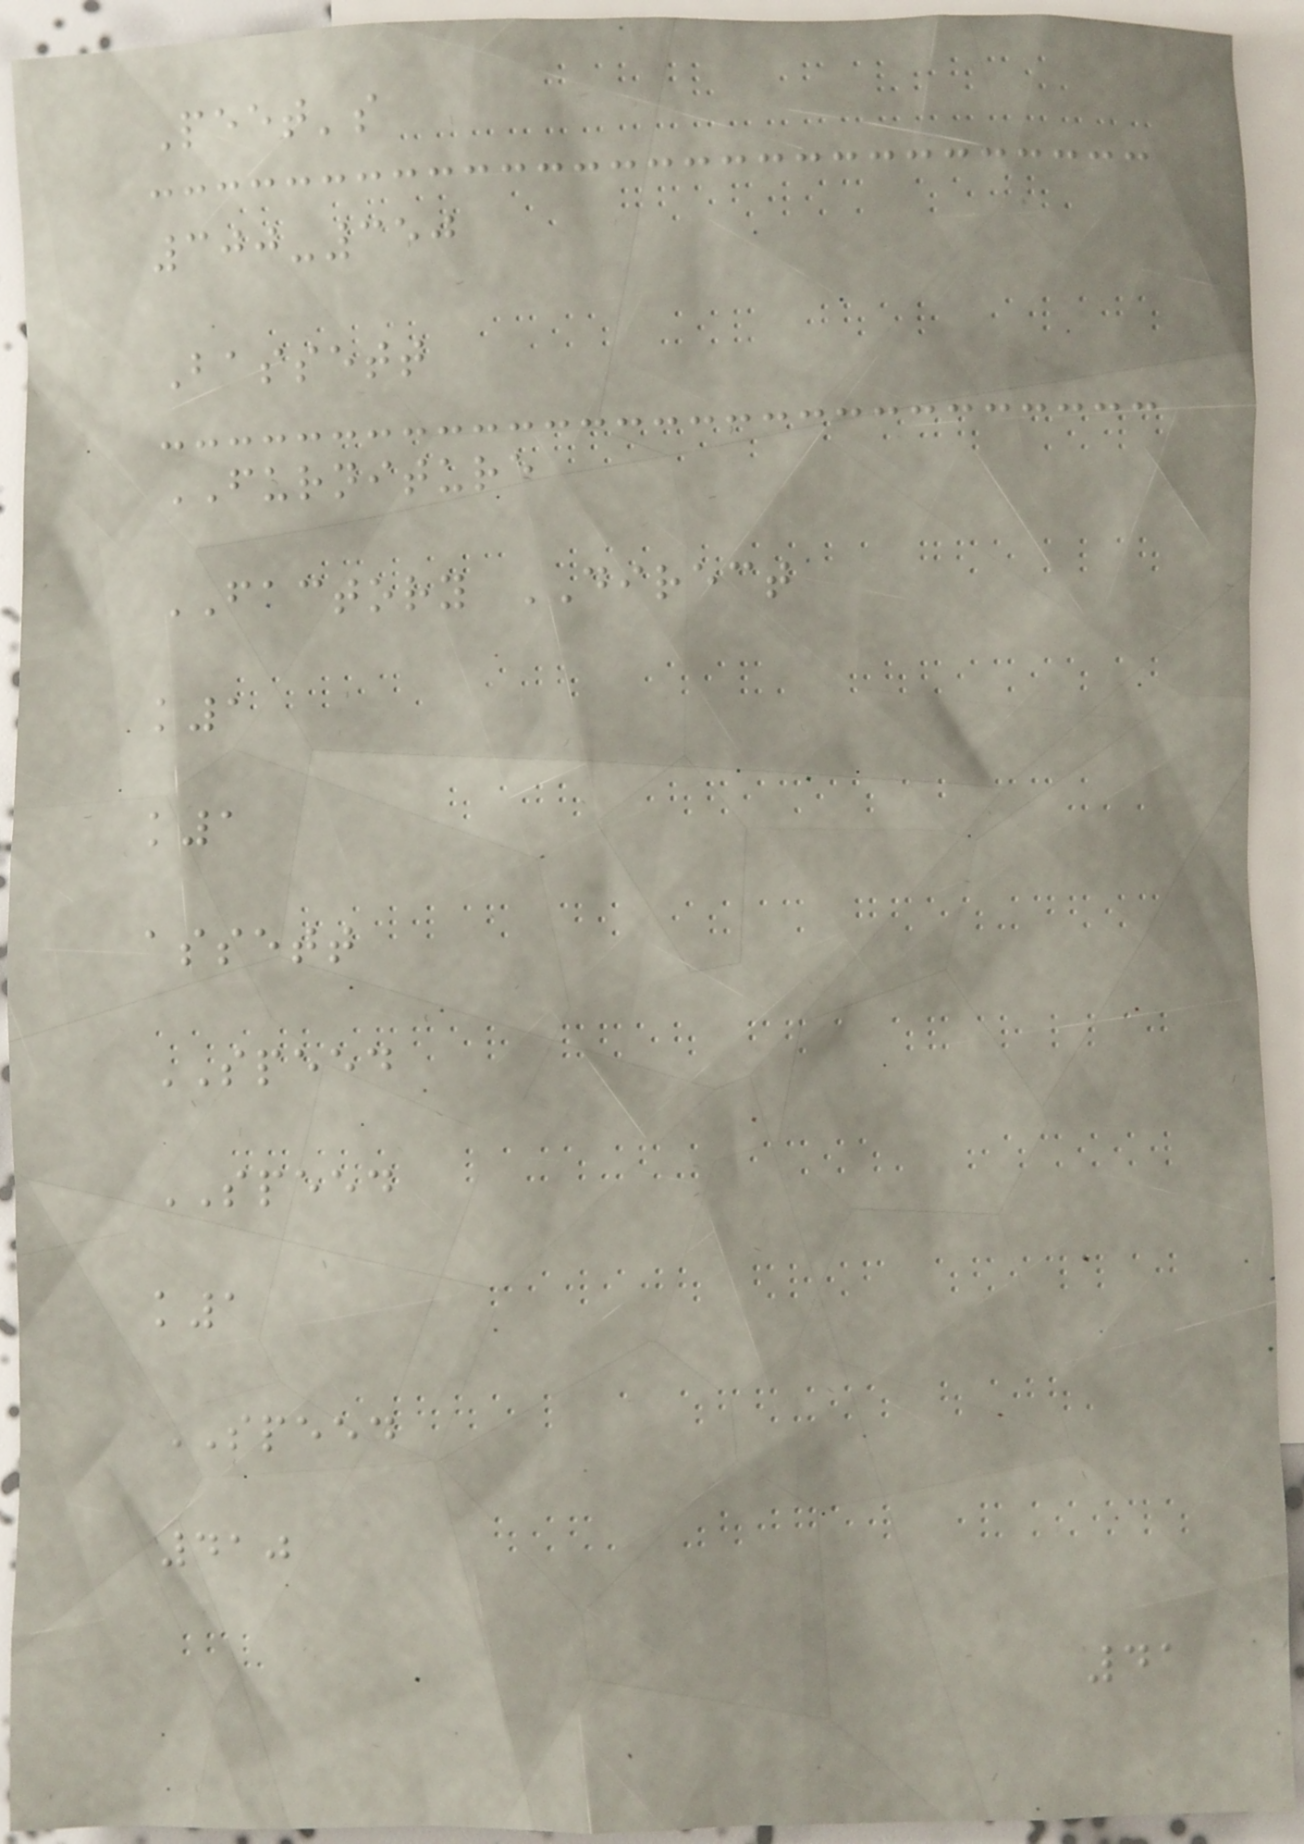Peet's
300-350
Bassett
FURNITURE
FACTORY DIRECT
k1
k1
assett
SPEED
SPEED
k1
SPEED
410
41
